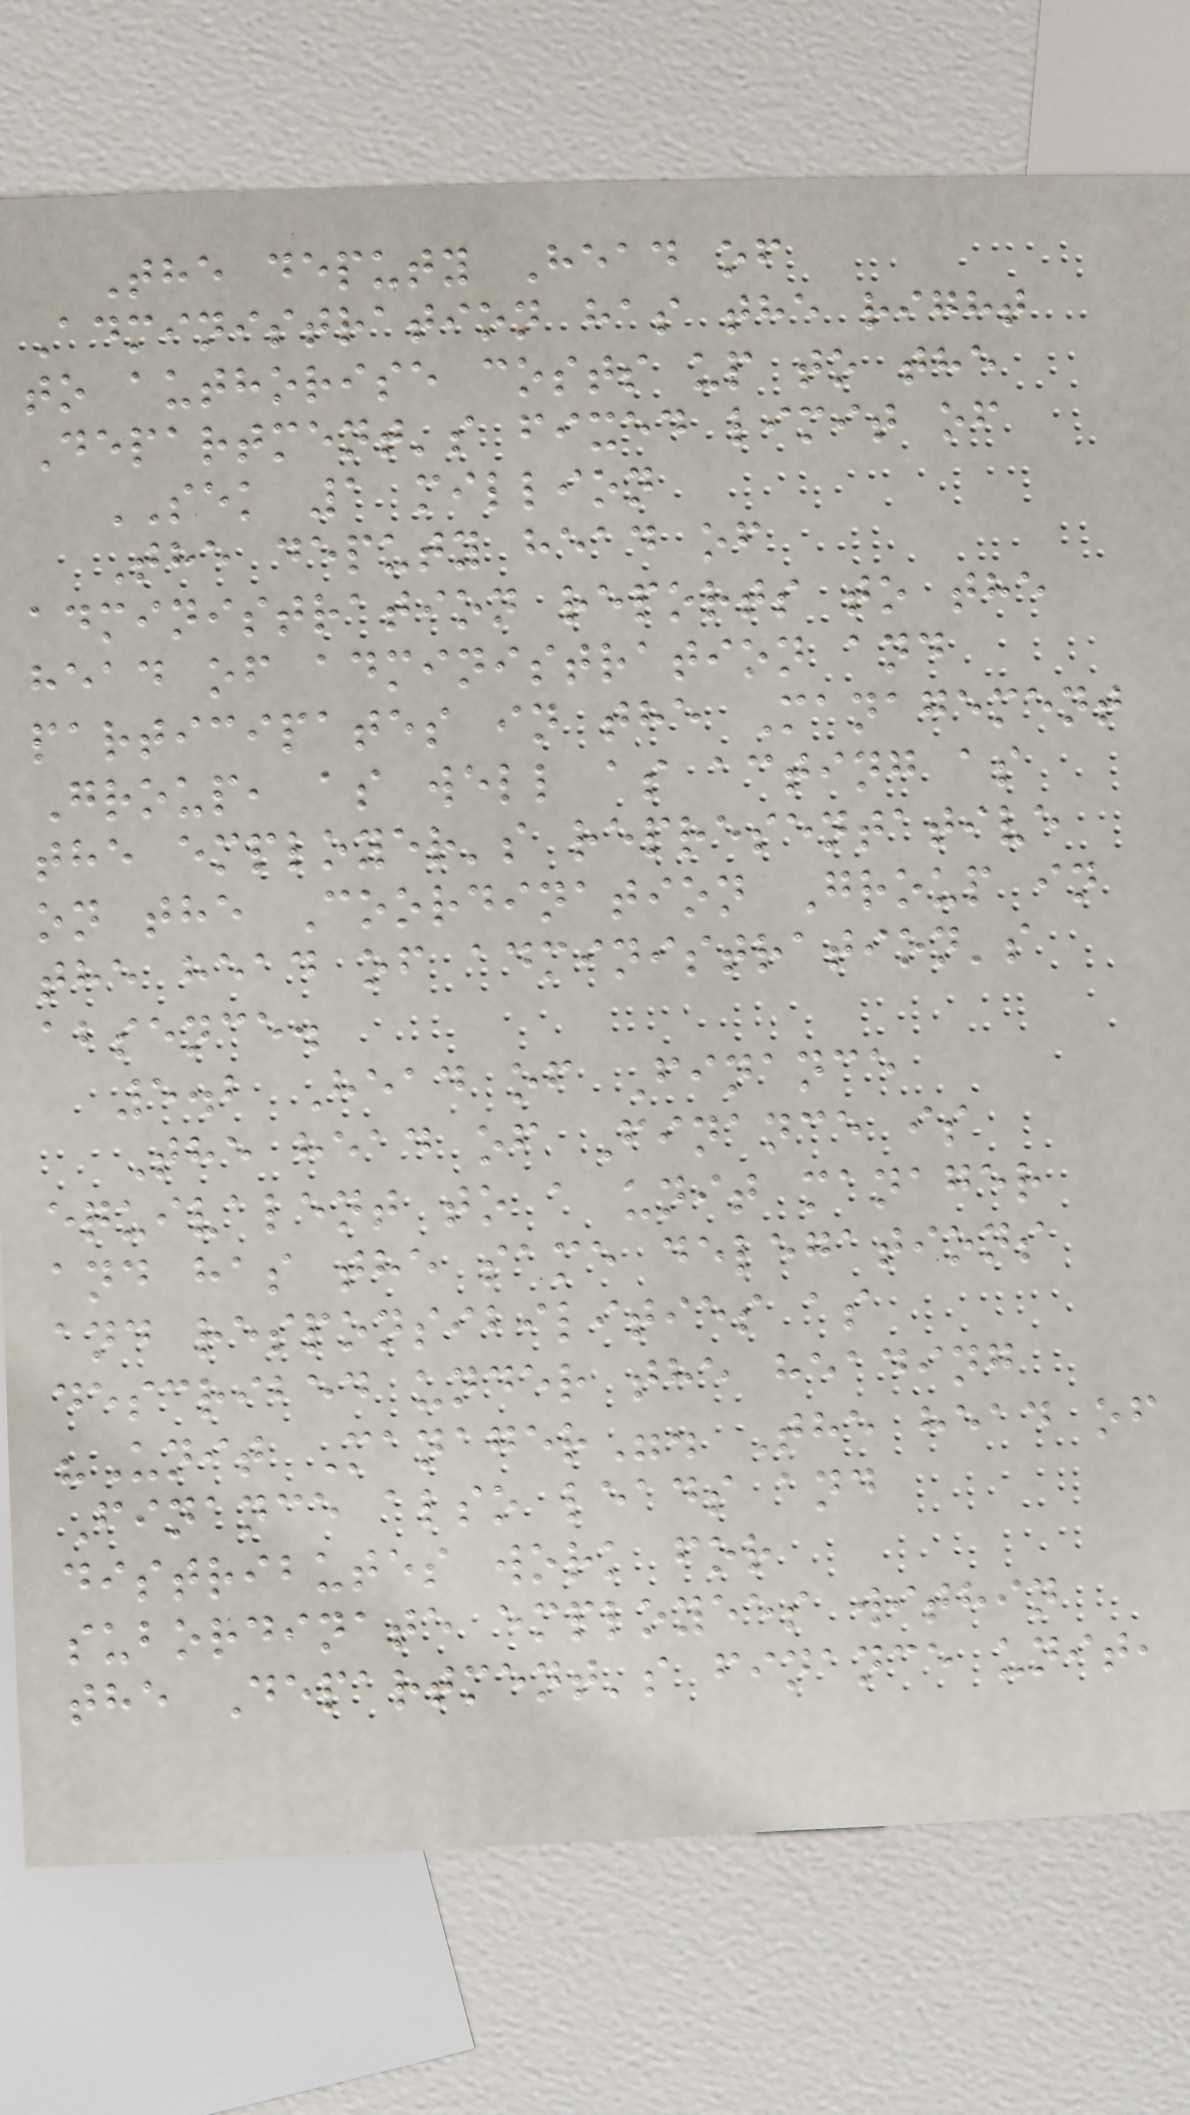The deputy Head of
Administration has the right
to authorise costs up to the
Department's fixed limit of
SEK 1 million
The deputy head of
administration reports to the
head of administration and
participates in the Management
Group, as well as acting as
the employer's representative
on the Coordination Group in
the head of administration's
absence.
5.2 Head of Finance
The head of Finance is
equivalent to a unit manager
and has the same delegations
and responsibilities as
described under the heading
"Unit Manager". The head of
Finance also leads and
distributes work for
subordinate employees within
the Department's finance unit,
